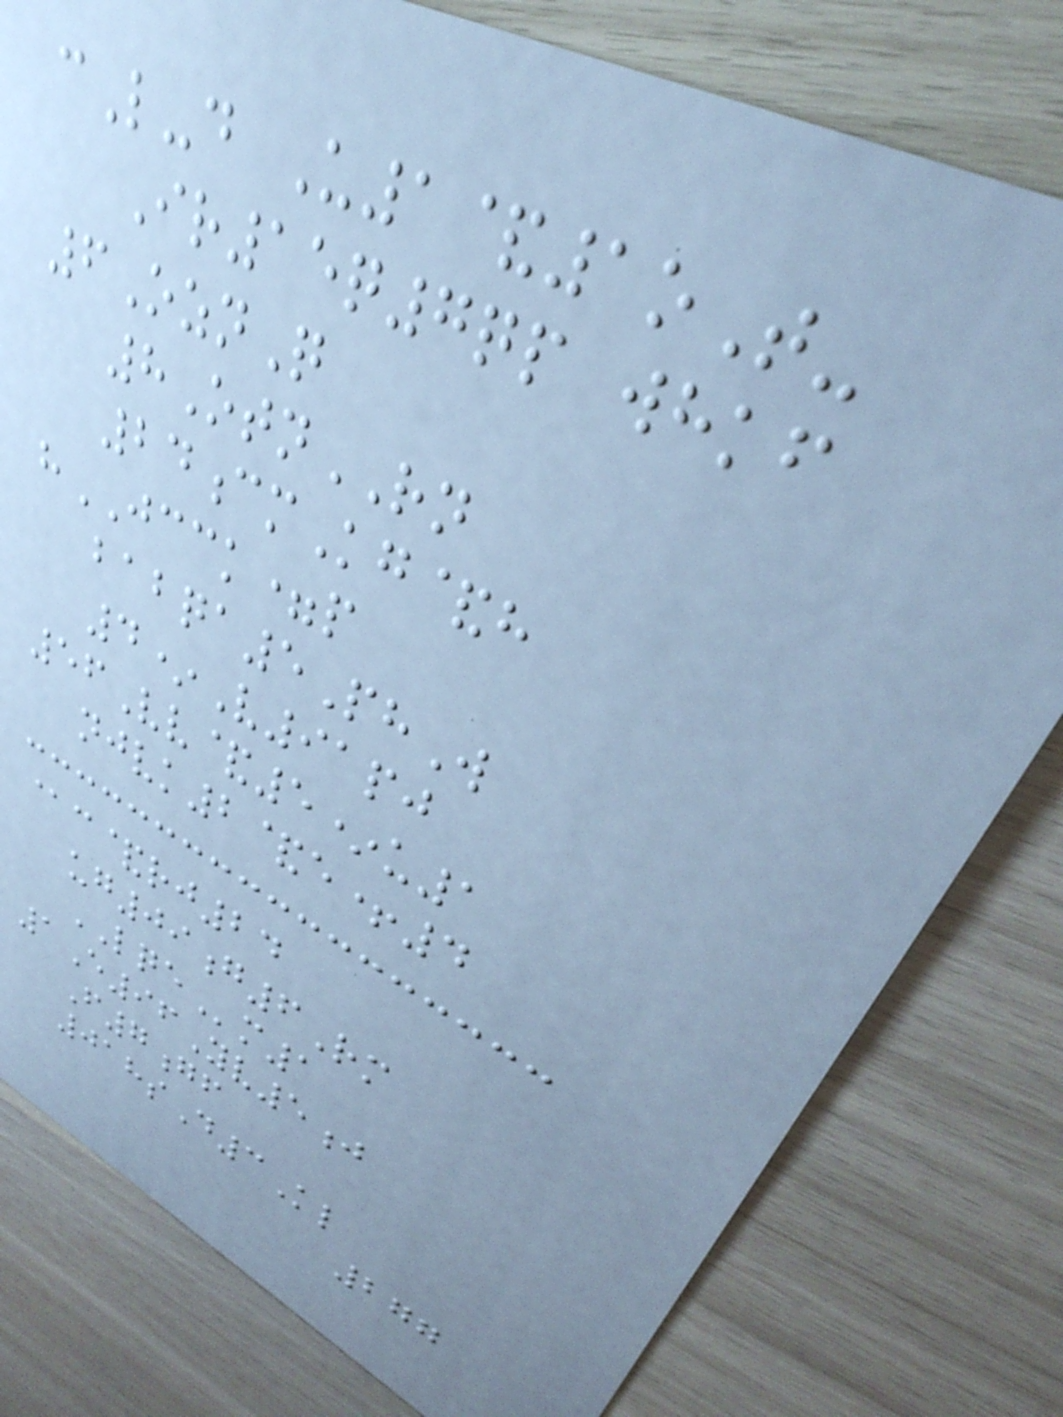cL-d U1&1oT-
Ir15q7qp whkf
6OznQ
8OtnRN
24cmKg&h
hJCCK=p
babqa5PhW
4*V91pj
56Vv&5*u1
njvk2&e+4
@c&rj24
ug09g6Rm
LQEm1
1E96Yv5j
F7gf
018sD3Kl
277
